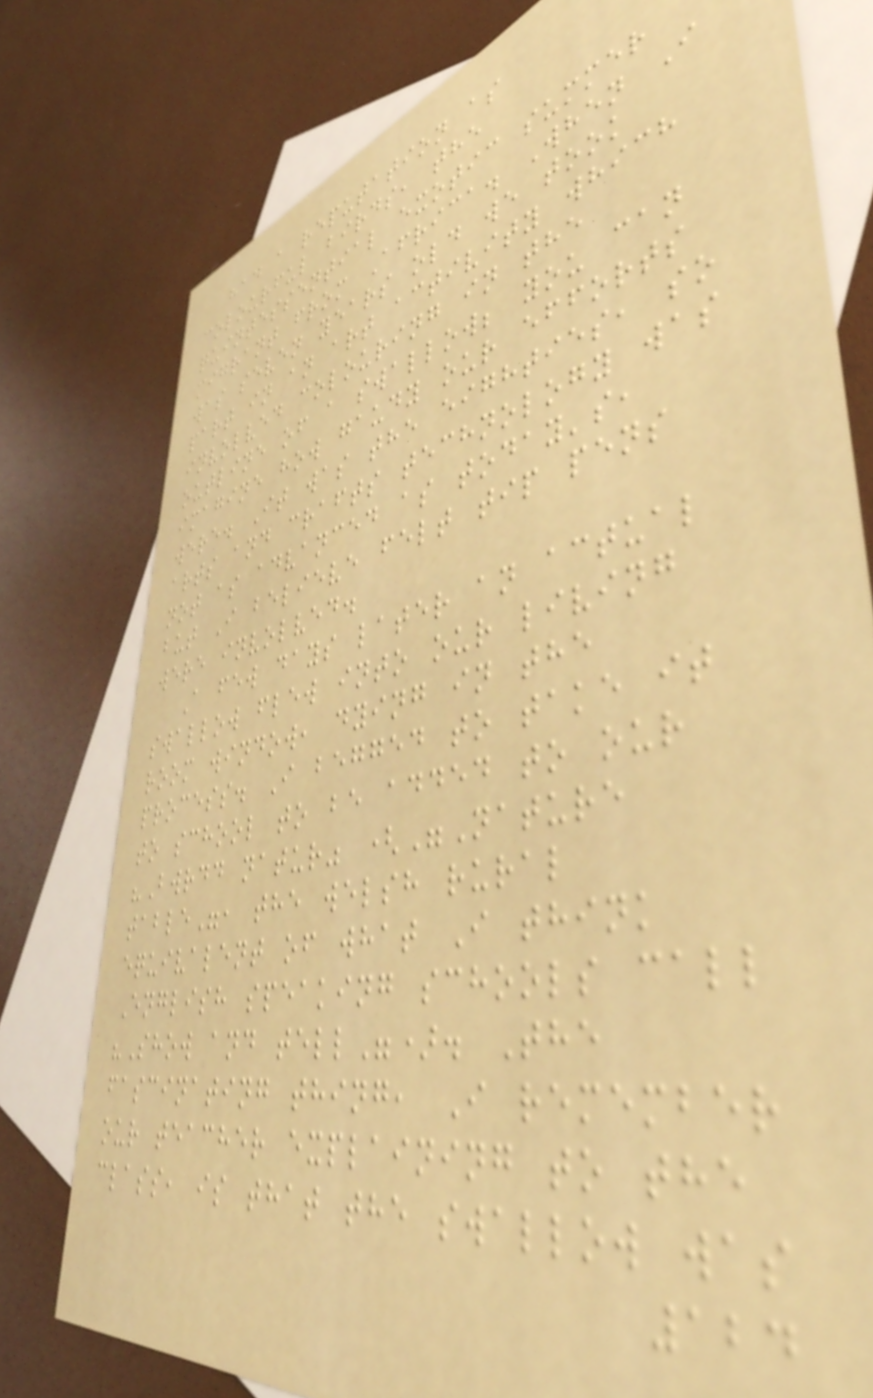had a reputation as
colourful birds, the
quintessential exotic summer
migrant from Africa. When I
was seven years old we took
part in an art activity which
involved colouring in the
outline of a swallow; you can
imagine how gaudy our efforts
were. It was the eighties, so
arts and crafts technology was
not as advanced as today's,
but I believe felt tip pens
were involved.
A few days later an actual
swallow flew into our living
room window, dying in the
process. I begged to take it
to school to be added to our
"Bwrdd natur" ("Nature
table", the welsh rural
equivalent of what I think
English speaking schools call
"Show and tell"). The
fascinating thing, I remember
our teacher explaining to the
class, is that the swallow was
124
